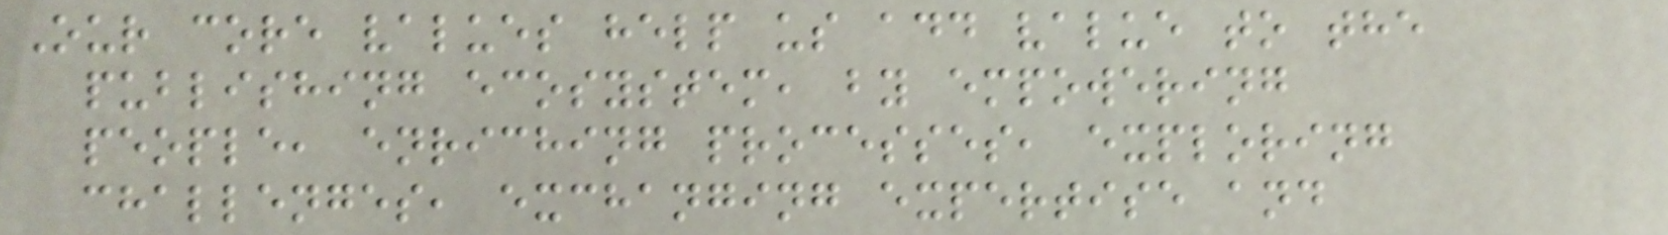Our core values help us add value to the
publishing ecosystem, by empowering
people, enriching processes, exploring
challenges, exchanging expertise and
